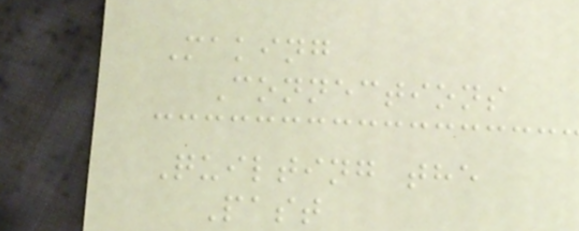Making
Connections
Quilting the
Past
